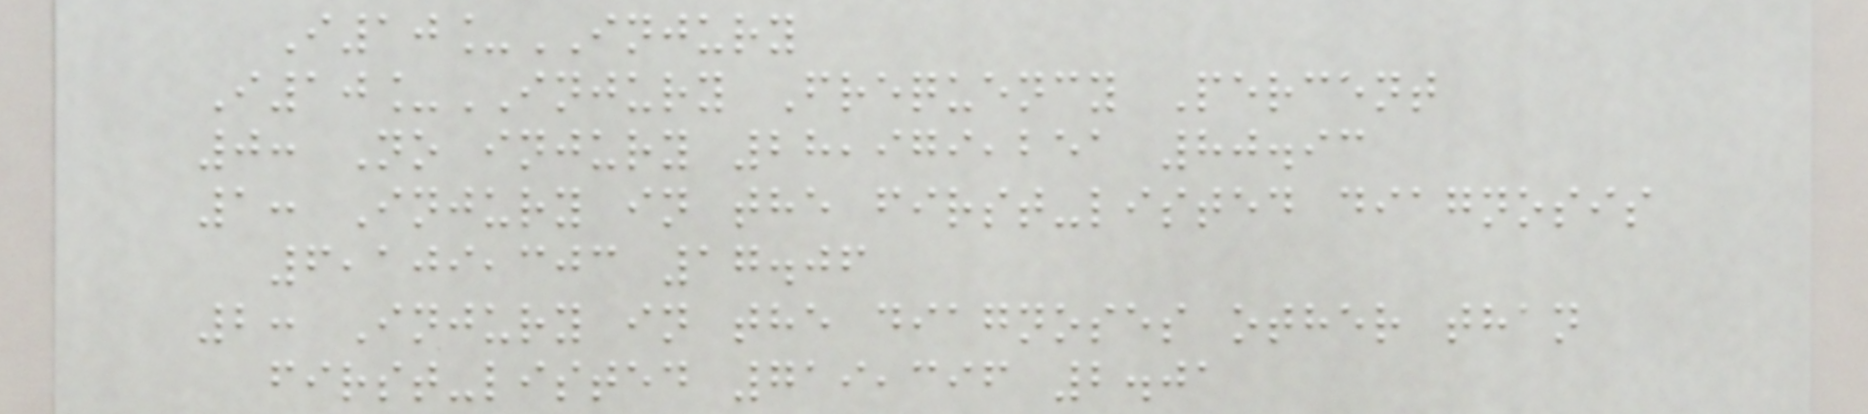I10_INJURY
I10_INJURY Frequency Percent
0: No injury 28,979,251 80.93
1: Injury in the first-listed diagnosis
6,109,303 17.06
2: Injury in the diagnoses other than
first-listed 719,396 2.01
